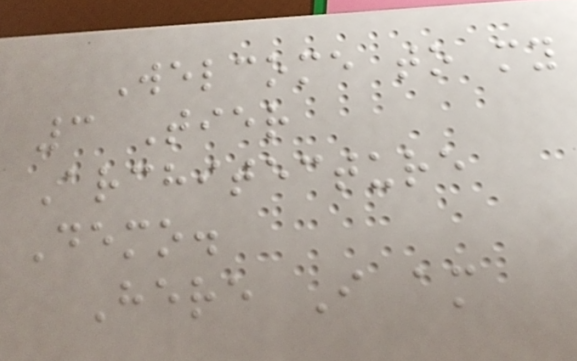Welcome to my
3 Tier
Architecture
Demo.
Here I am
